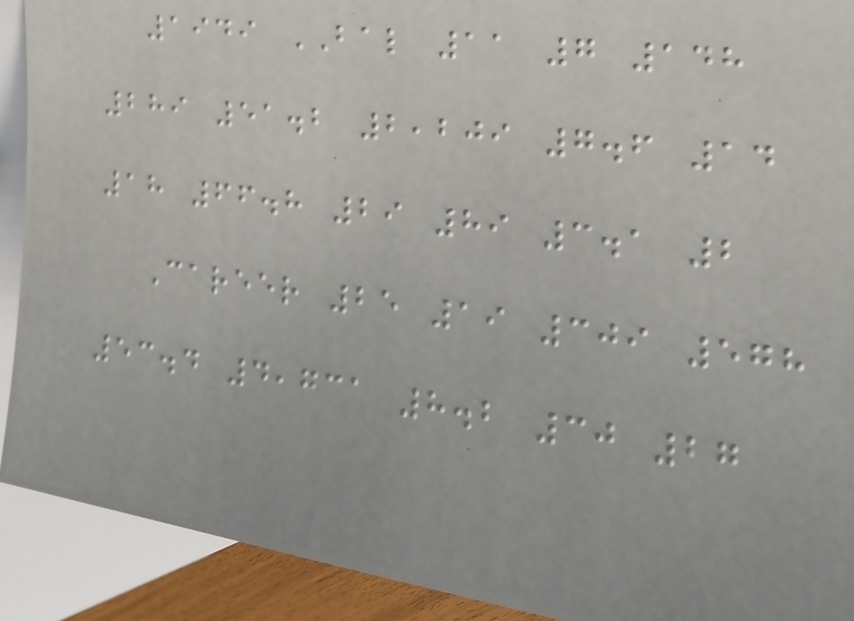1949 BAL 11 7 148
289 51.2 2,209 7.6 14
18 66.8 29 89 3.1 2
Career 25 19 309 578
53.4 4,731 8.2 30 27
